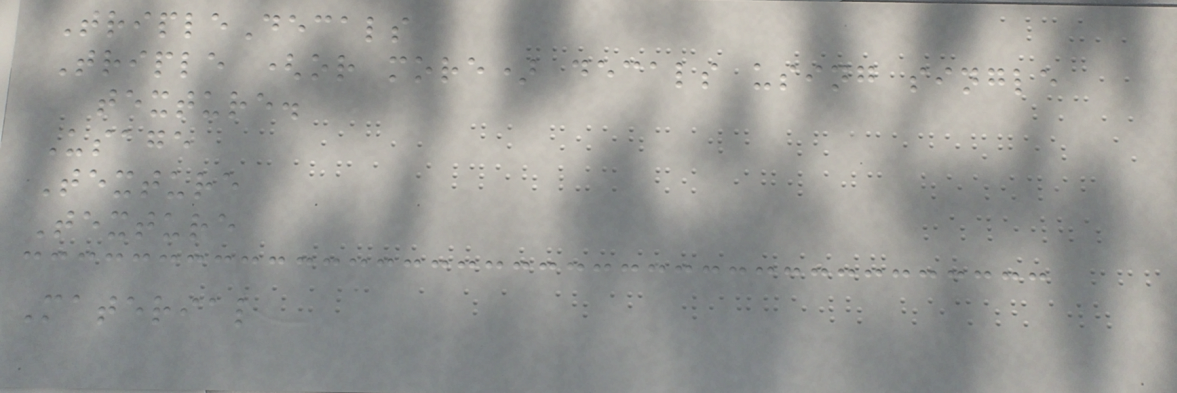TripleDecals
Triple (or more) decals using single
texture.
Usage
Texture
Texture
Material
